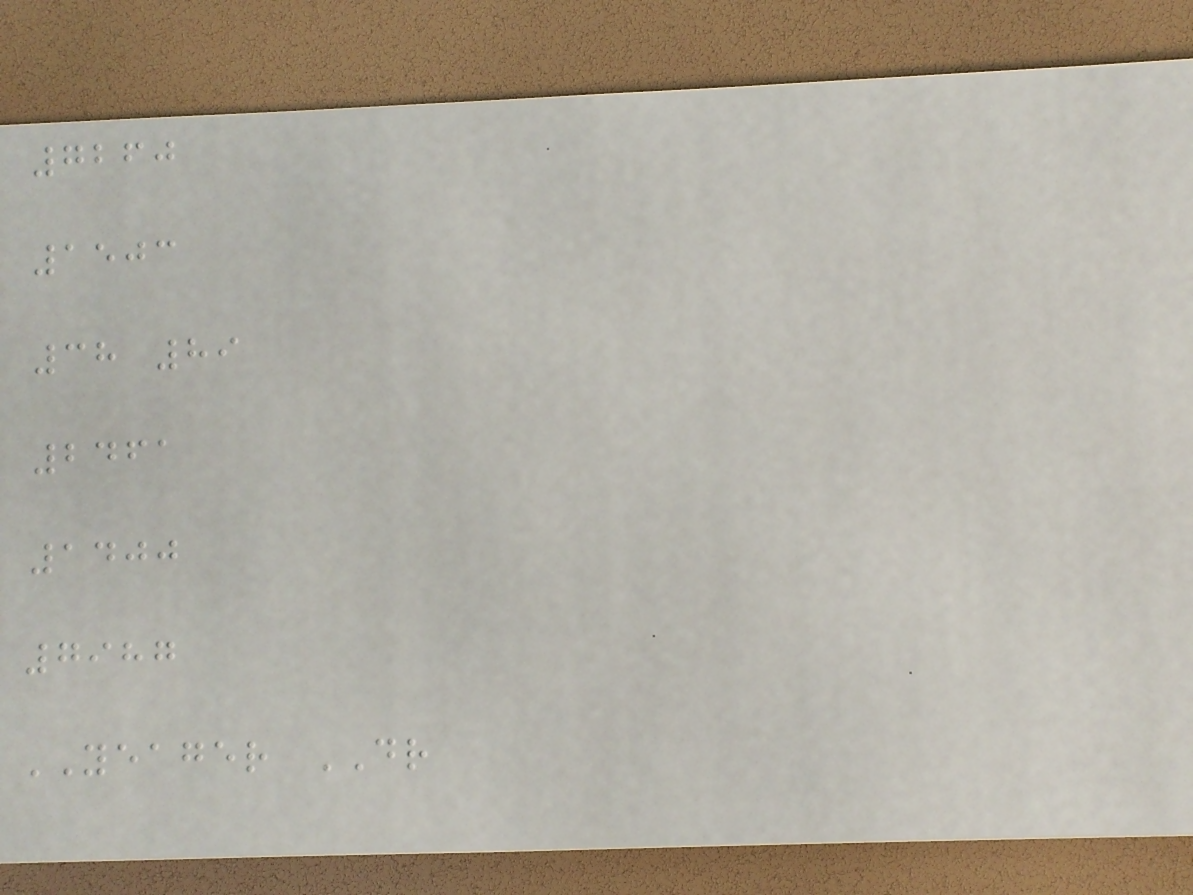7260
1503
38 89
2461
1400
7987
YEAGER DR
